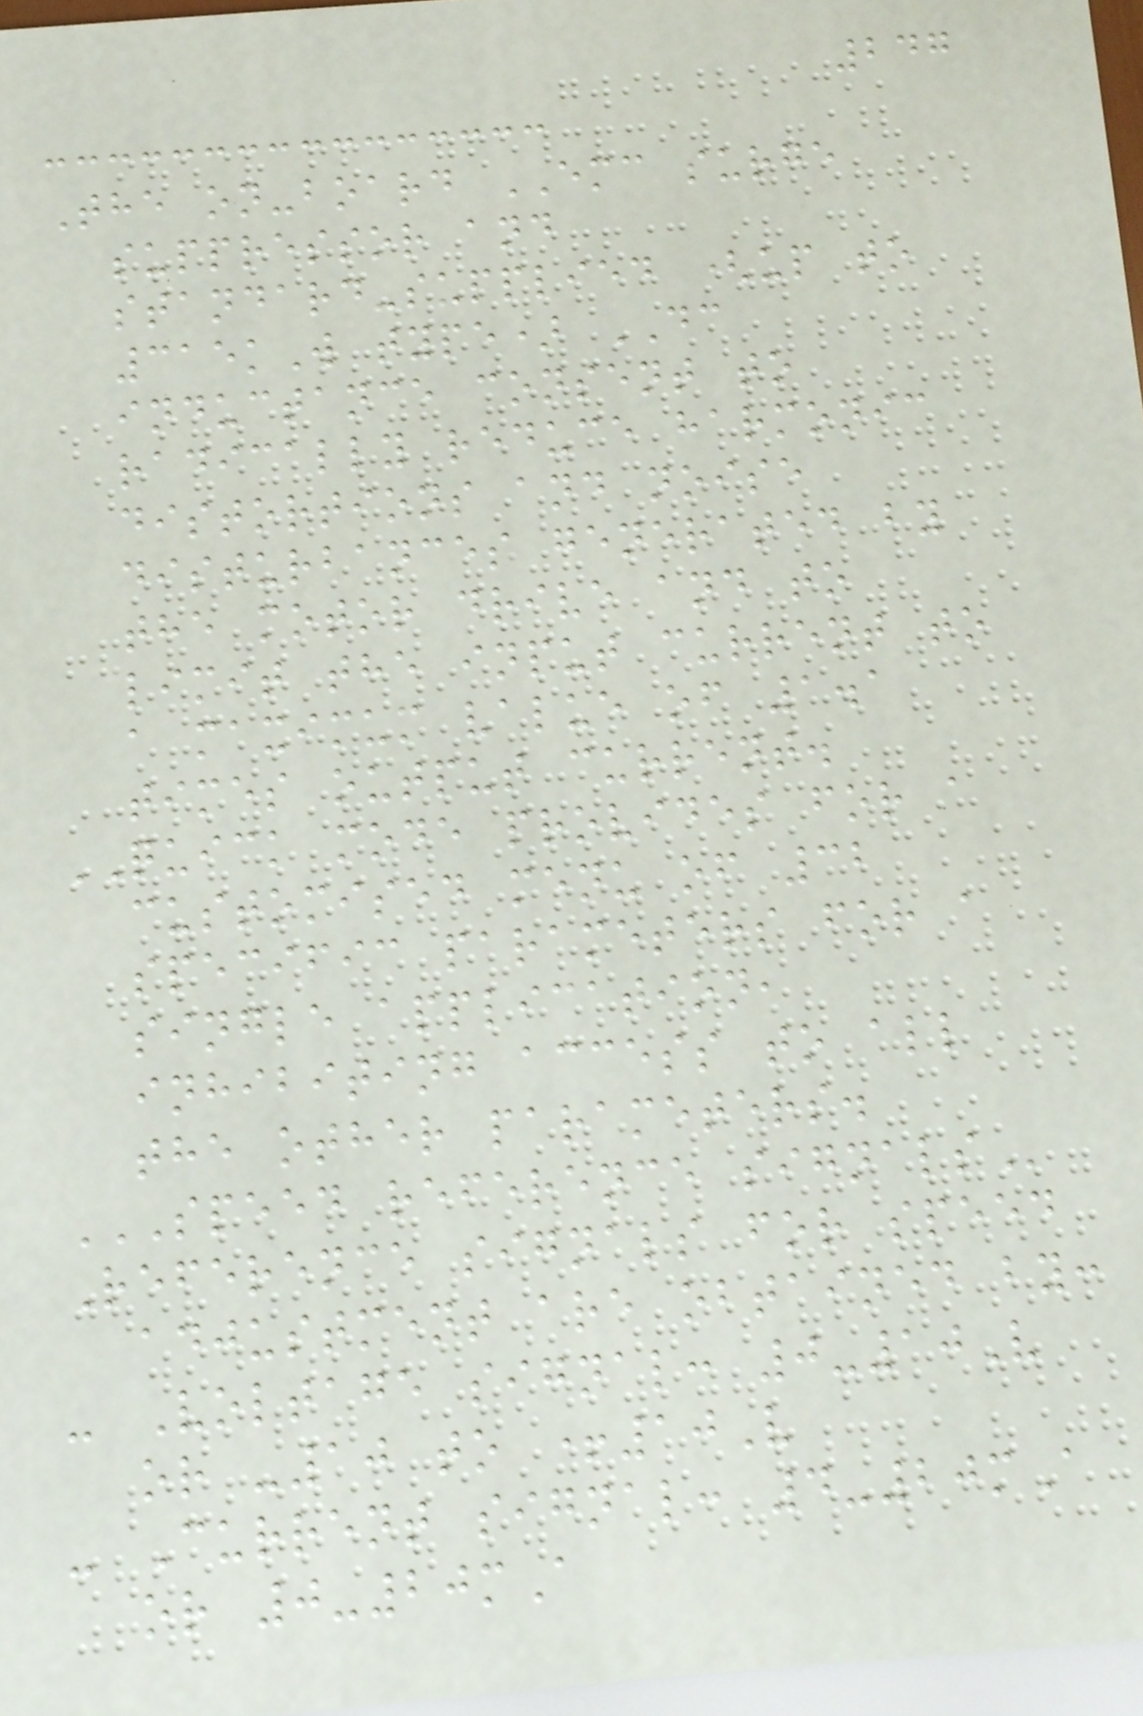247
The on-board EMC surge
suppressor and
standard-supplied (up to
315kW type) DC
inductance consent to
radically reduce harmonic
distortions and noise
disturbances generated by
the motor drive and to
limit the input current to
a maximum value of 1.1
times output current.
QUICK mode provides for a
customised menu of 32
specific parameters for a
single application,
inhibiting access to all
the other parameters.
SPEED REFERENCE SIGNALS
Reference signals for speed
adjustment are obtained by:
- Voltage signal: 0-10V
or -10 to +10V
- Current signal: 4-20mA
or 0-20mA
